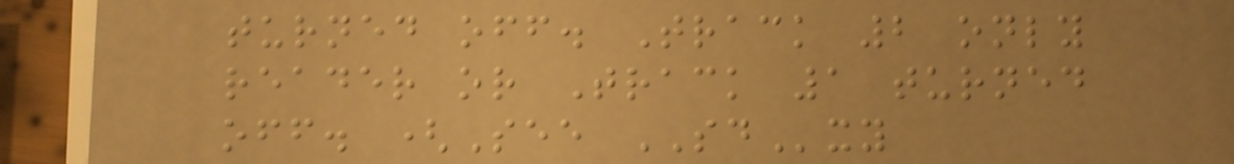turned off. Track 2 only
reader or Track 1 turned
off. (See SDxy
